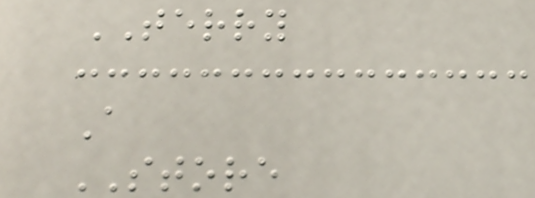TERRY
A
STORE
